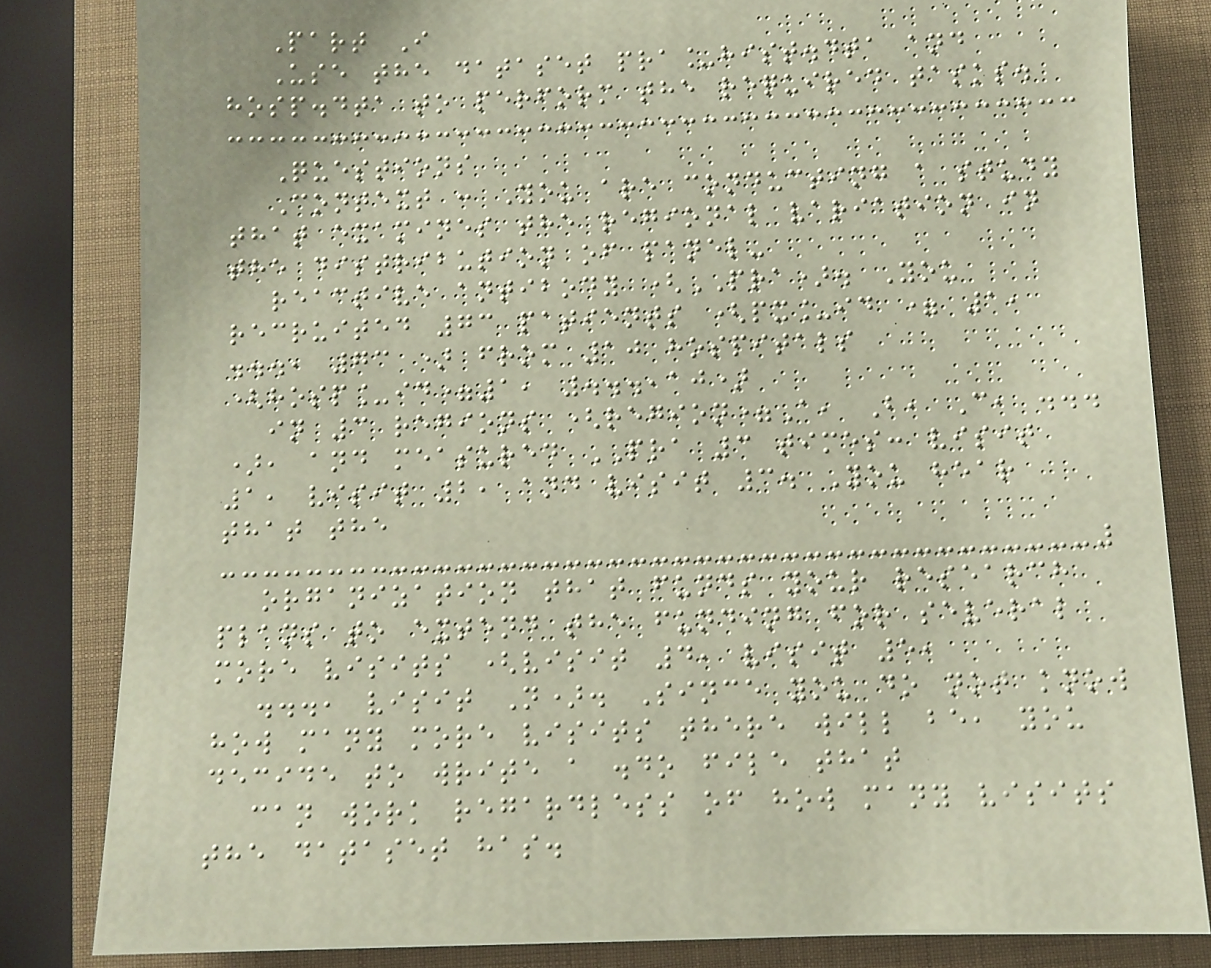Part I
Use the dataset pra_hist.dta and
hosp.dta to perform the required tasks.
Questions
Context : You are conducting a study
that examines the regional variation in
the distribution of panel-
reactive antibody (PRA). You
recruited 73 patients (px_id = 1,
..., 73 ) from 10 hospitals
(hosp_id=1, ...,10)
in 3 regions (region=A, B, C, ...
), and measured PRA 3 times: visit
1, visit 2, and visit 3. You hear
that the
organization that funds your research
plans to extend the funding for several
more visits (visit 4, visit 5,
..., visit N). Since you do not know
how many more visits there will be, you
decide to write a .do file that
can work regardless of how many visits
the dataset has.
